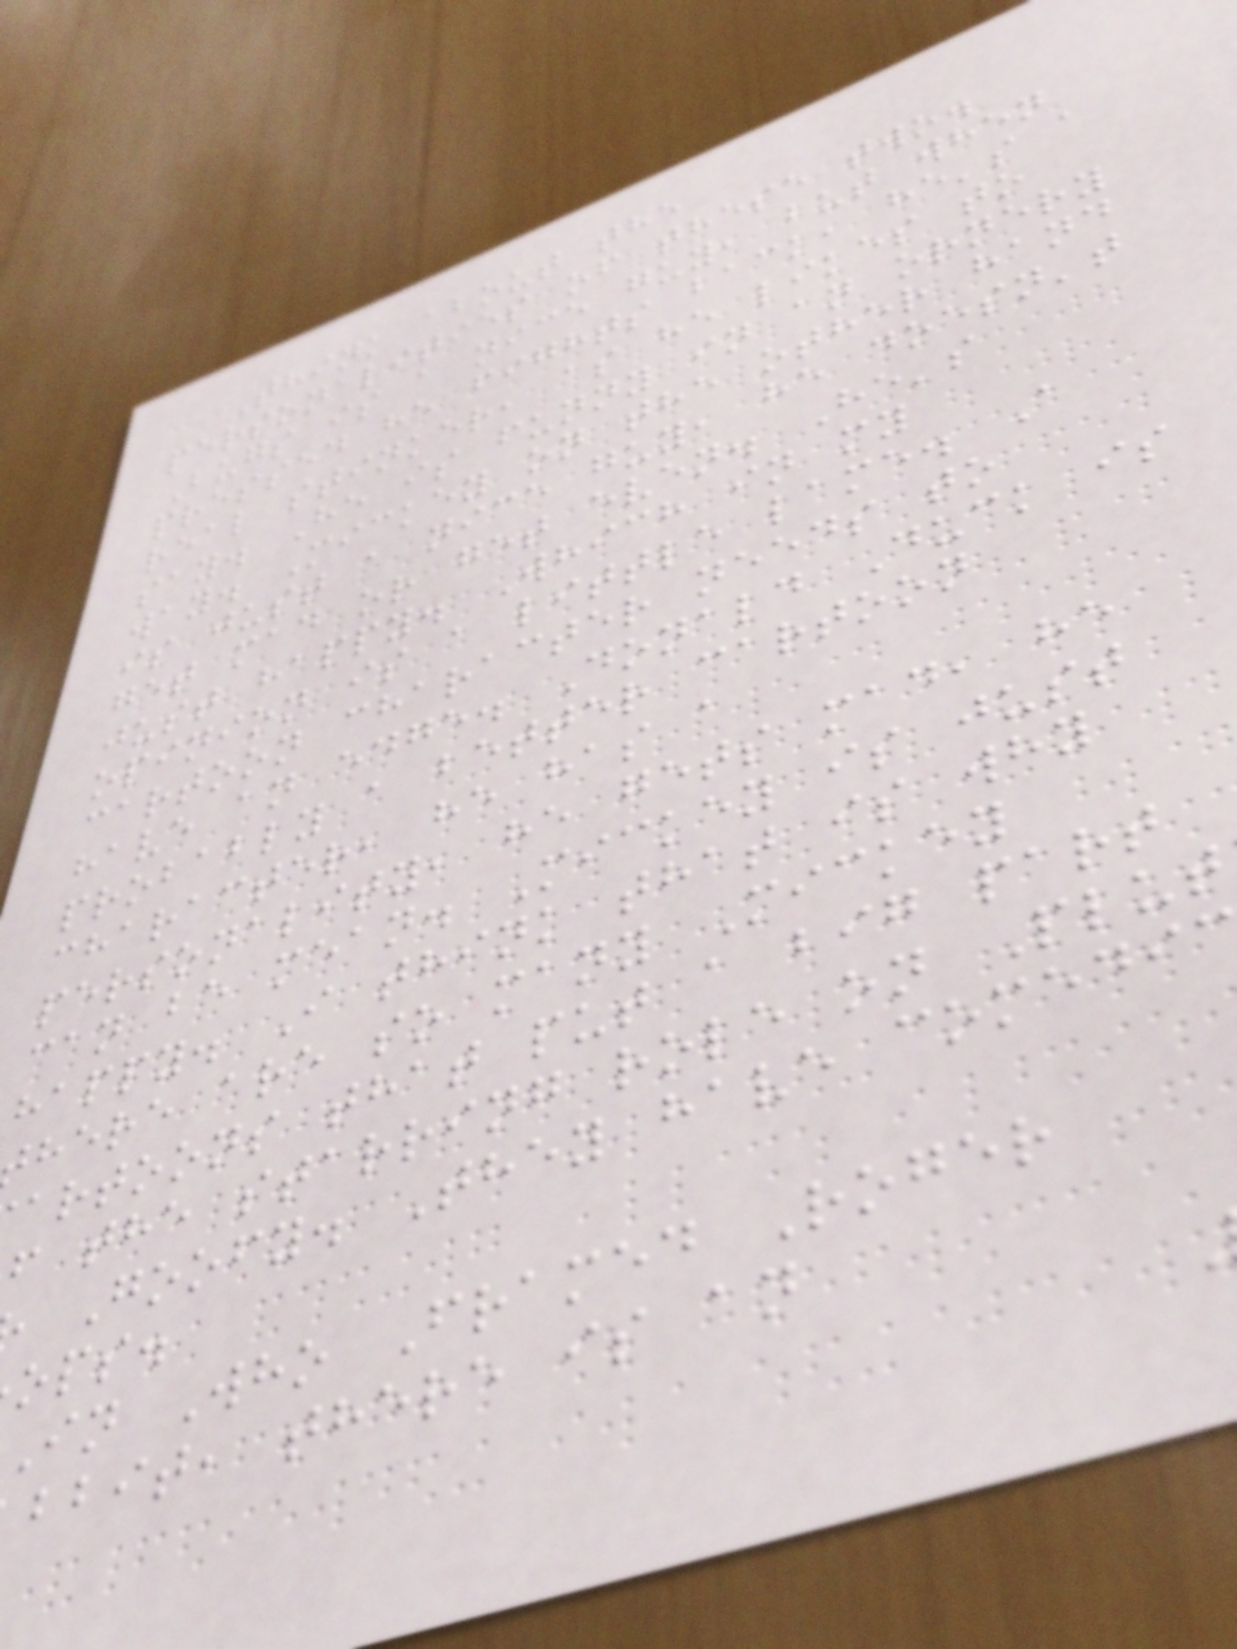Think about the
personalities of these two.
Bugs is a nice guy, but when
pressed he fights back, he's a
real stinker, as he likes to
say. He is funny in an ornery
way. Mickey on the other hand
is just a nice guy, he doesn't
get mad or get even. He's
just happy. Which in my
opinion is a little lame. A
cartoon character needs to
have an edge. Donald Duck is
probably a better cartoon
character, he has a
personality, he gets mad, he
can be mean. Mickey is just
happy. I think that is why
here are so many Mickey
artoons that put a big part
f the starring role on Plut
Goofy. They have comedi
ops.
in Who Framed Roger
bbit, there is an
